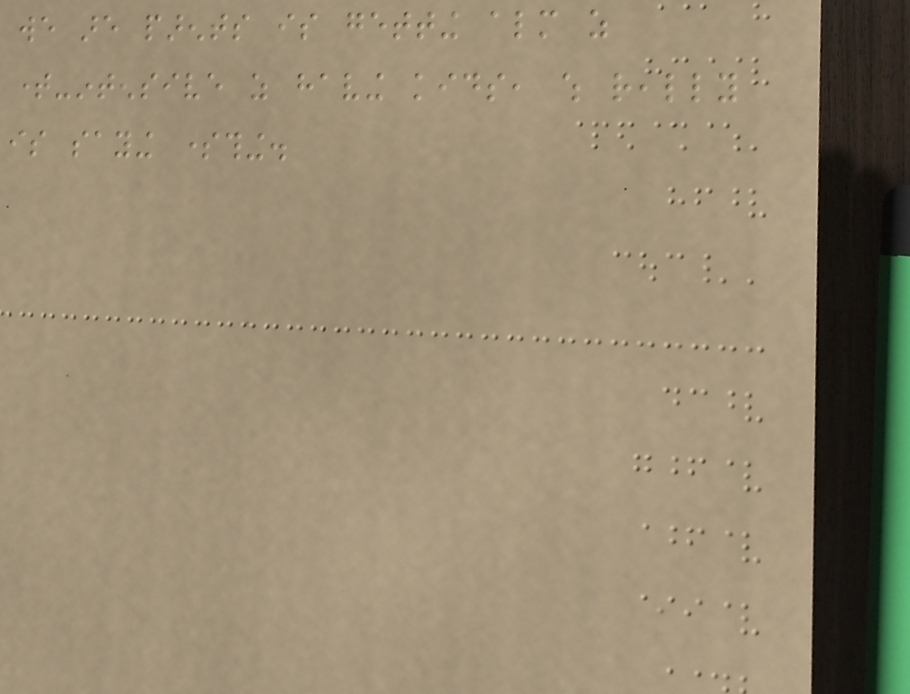we are parents is getting almost as
time-intensive as having kids, which really
is saying something.
